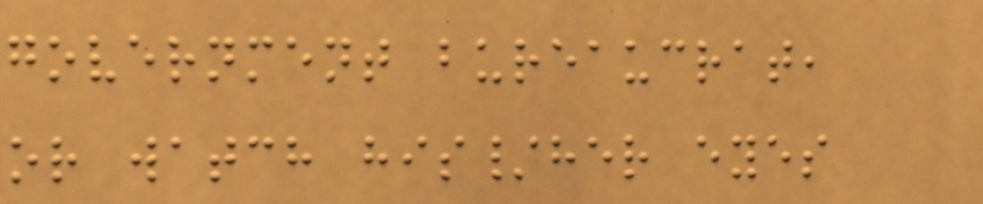government bureaucrat,
or watch his/her eyes
